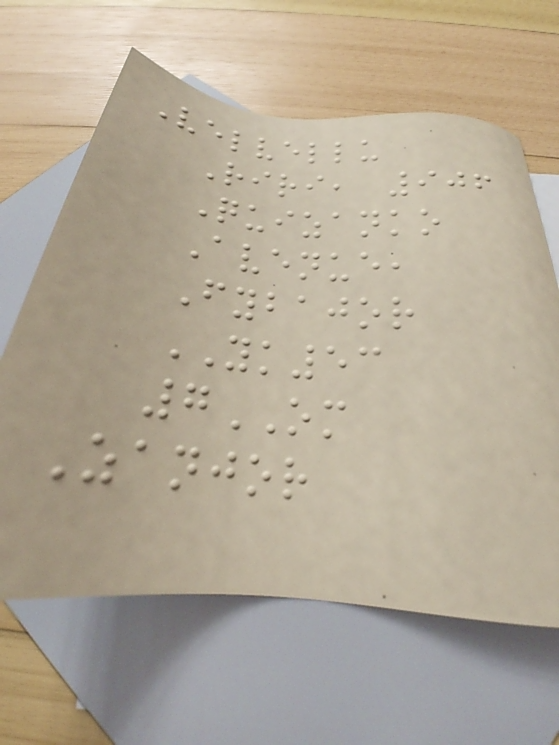Velvellu
Riri, 906
Quizanko
Avenue,
Fybajor
YK53
7OM
Zanjor
